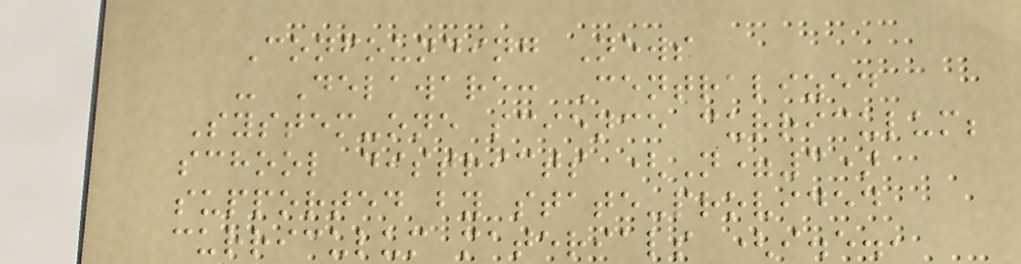Confounding News
- Delaware: Centralized
System-one science curriculum;
school districts (N=3)
supported by state-provided
curriculum materials (i.e.,
